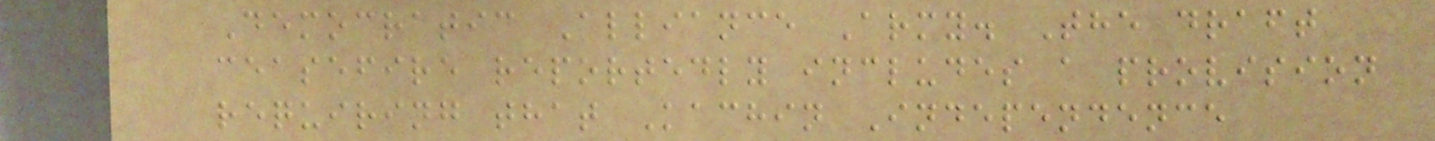Democratic Alliance Army. The draft
ceasefire reportedly includes a provision
requiring that Kachin Independence
